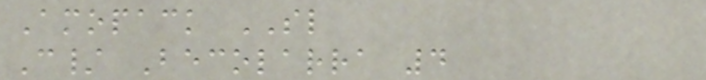Amopack SL
C/ Becolarra 4
